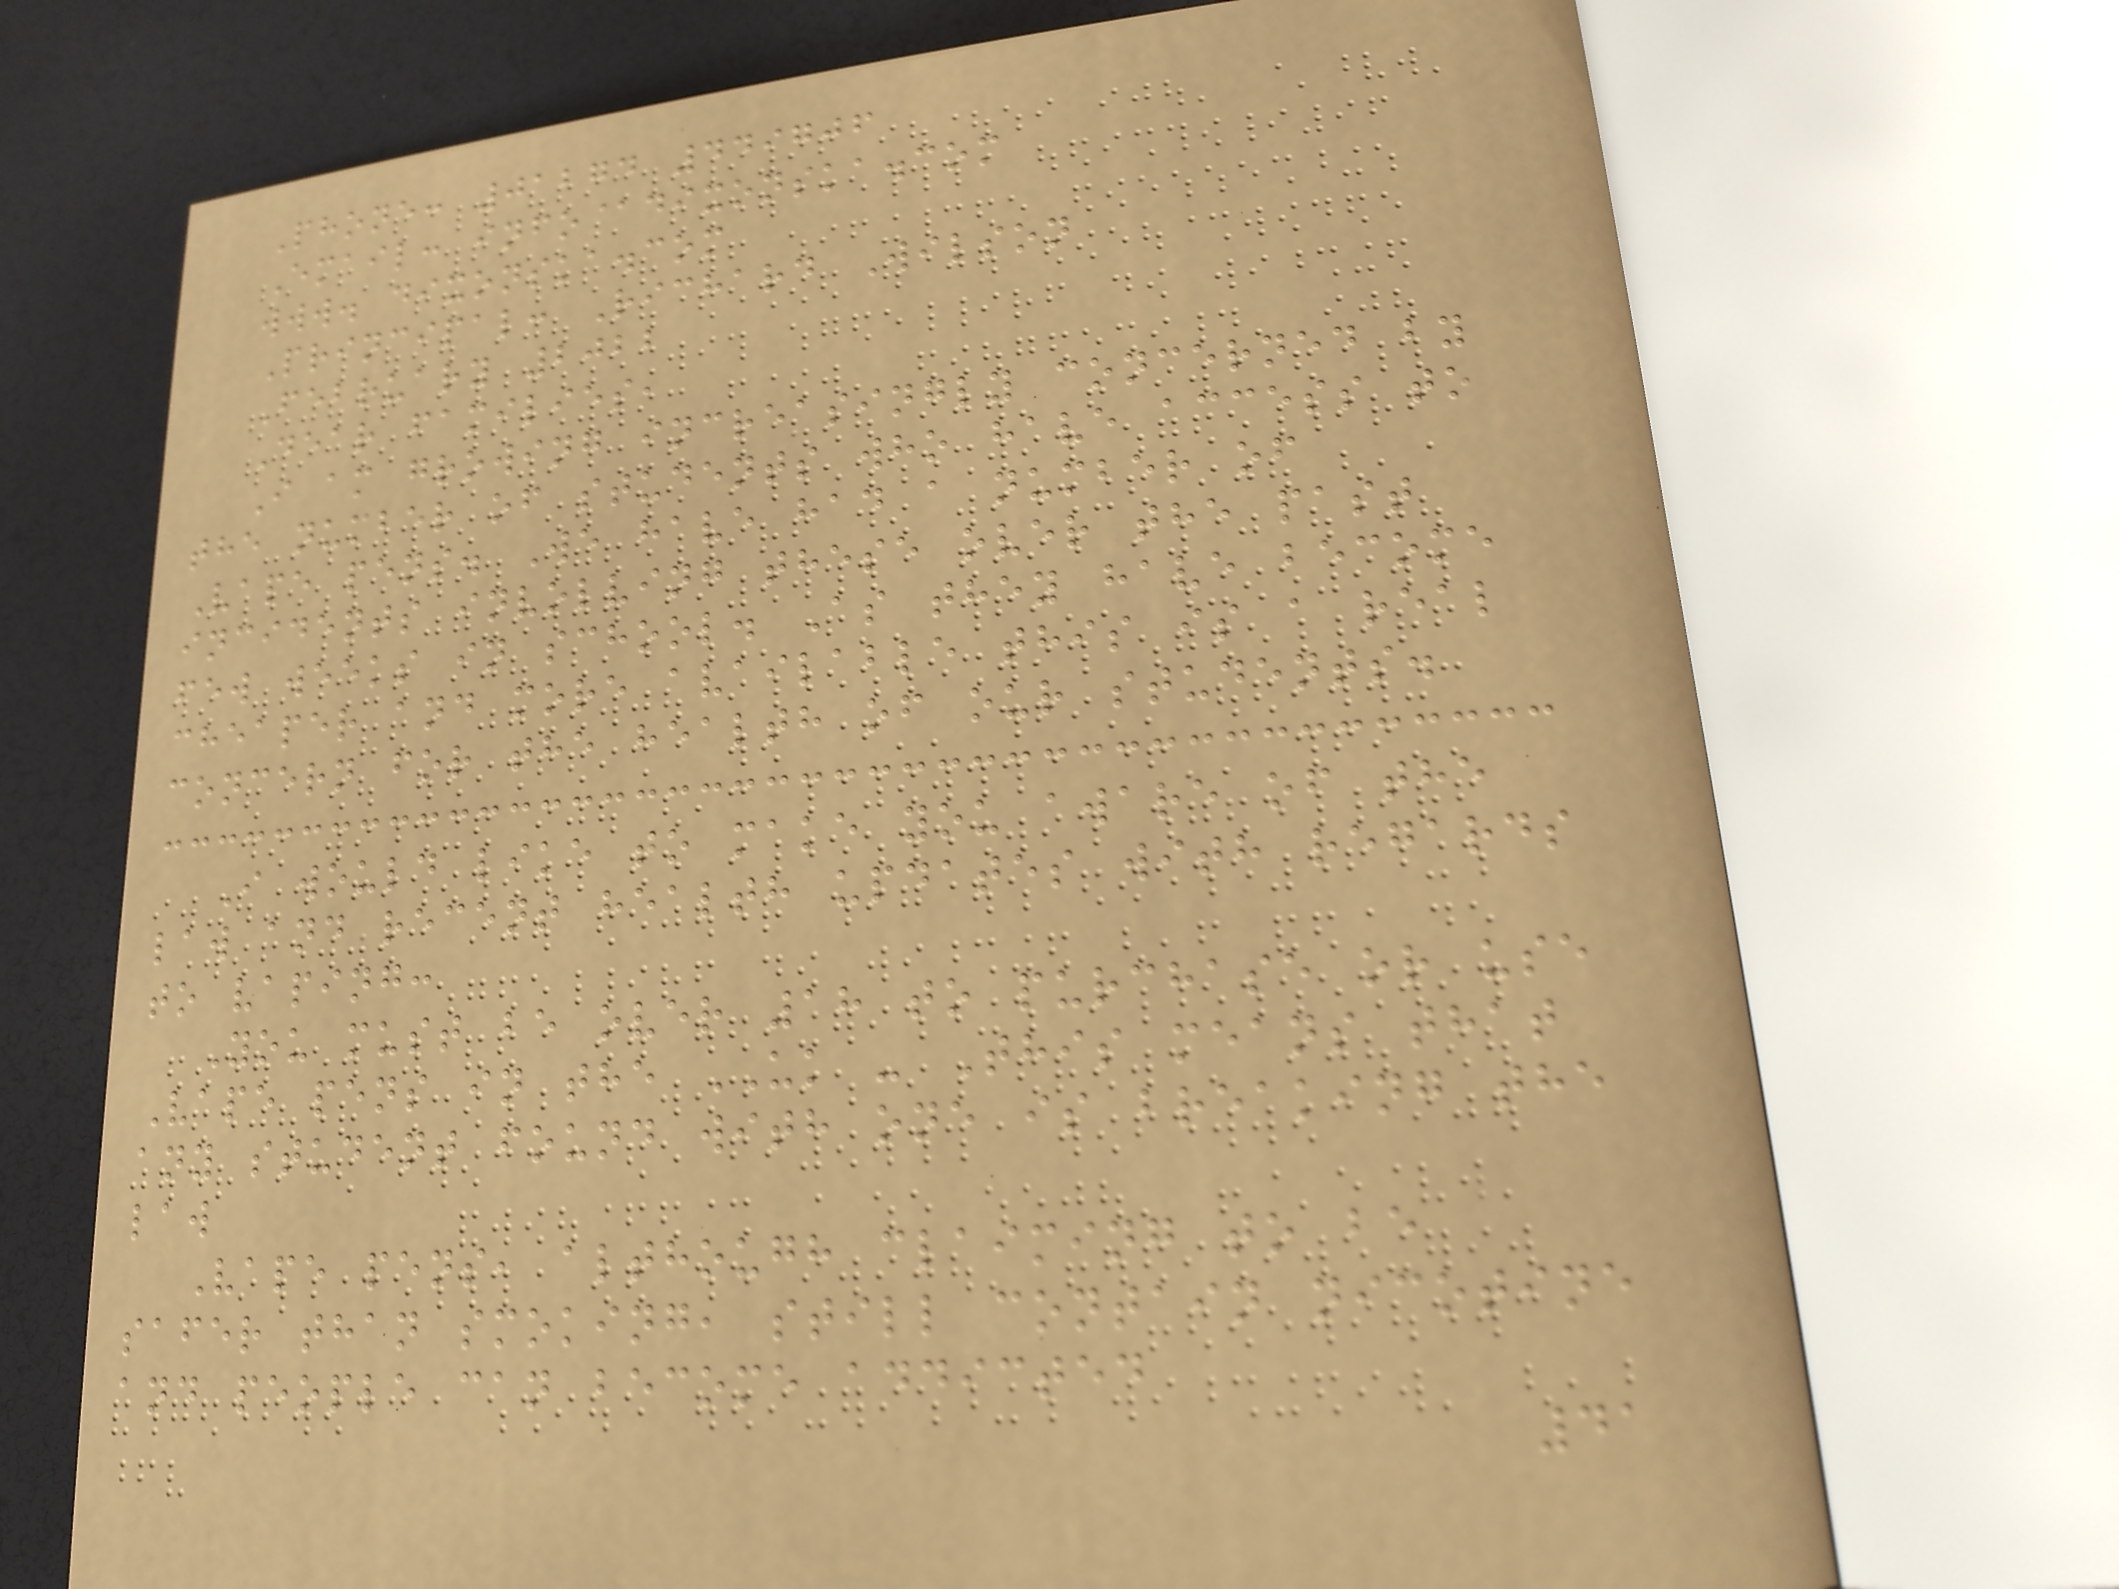Phone: 01274 449706
Email: info@dixonska.com
www. dixonska.com
Principal: Richard Wilson
February 2022
Dear families,
I am growing increasingly concerned by
the number of students who have access to
Vape pens. We have had a number of
incidents involving these over the past
few weeks in school. As they have become
cheaper and more available this is a real
concern for the health of our students.
I would like to make you aware of the
law and recent health updates with regards
to vaping:
You must be over 18 to purchase or use
Vape pens in the UK - This means that
any student found with one is breaking the
law
Vape pens, although claiming to be
safer than smoking, still contain nicotine
and people can become addicted
41
